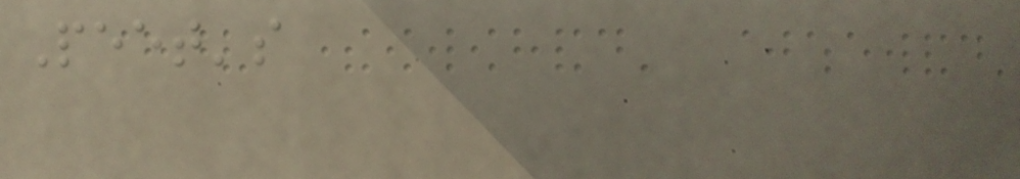Peet's
